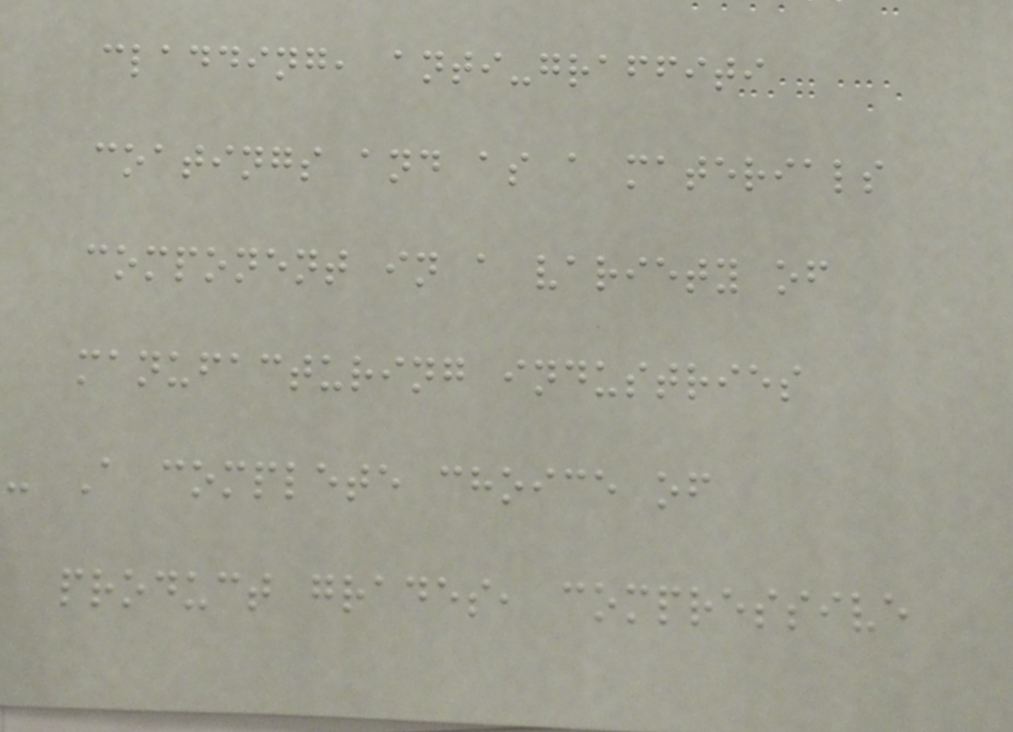cladding, anti-graffiti
coatings and as a materials
component in a variety of
manufacturing industries
- A complete choice of
product grades, compressive
